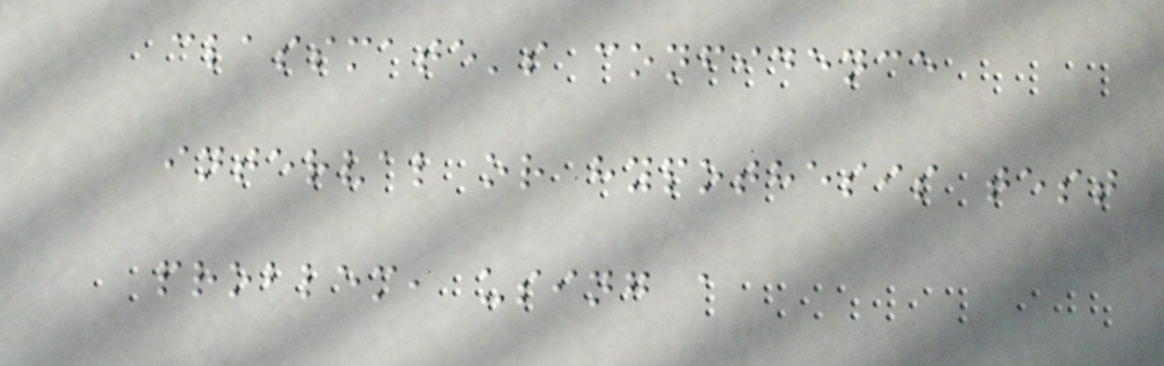classmate's confidence
interval or hypothesis test
problem, using a
